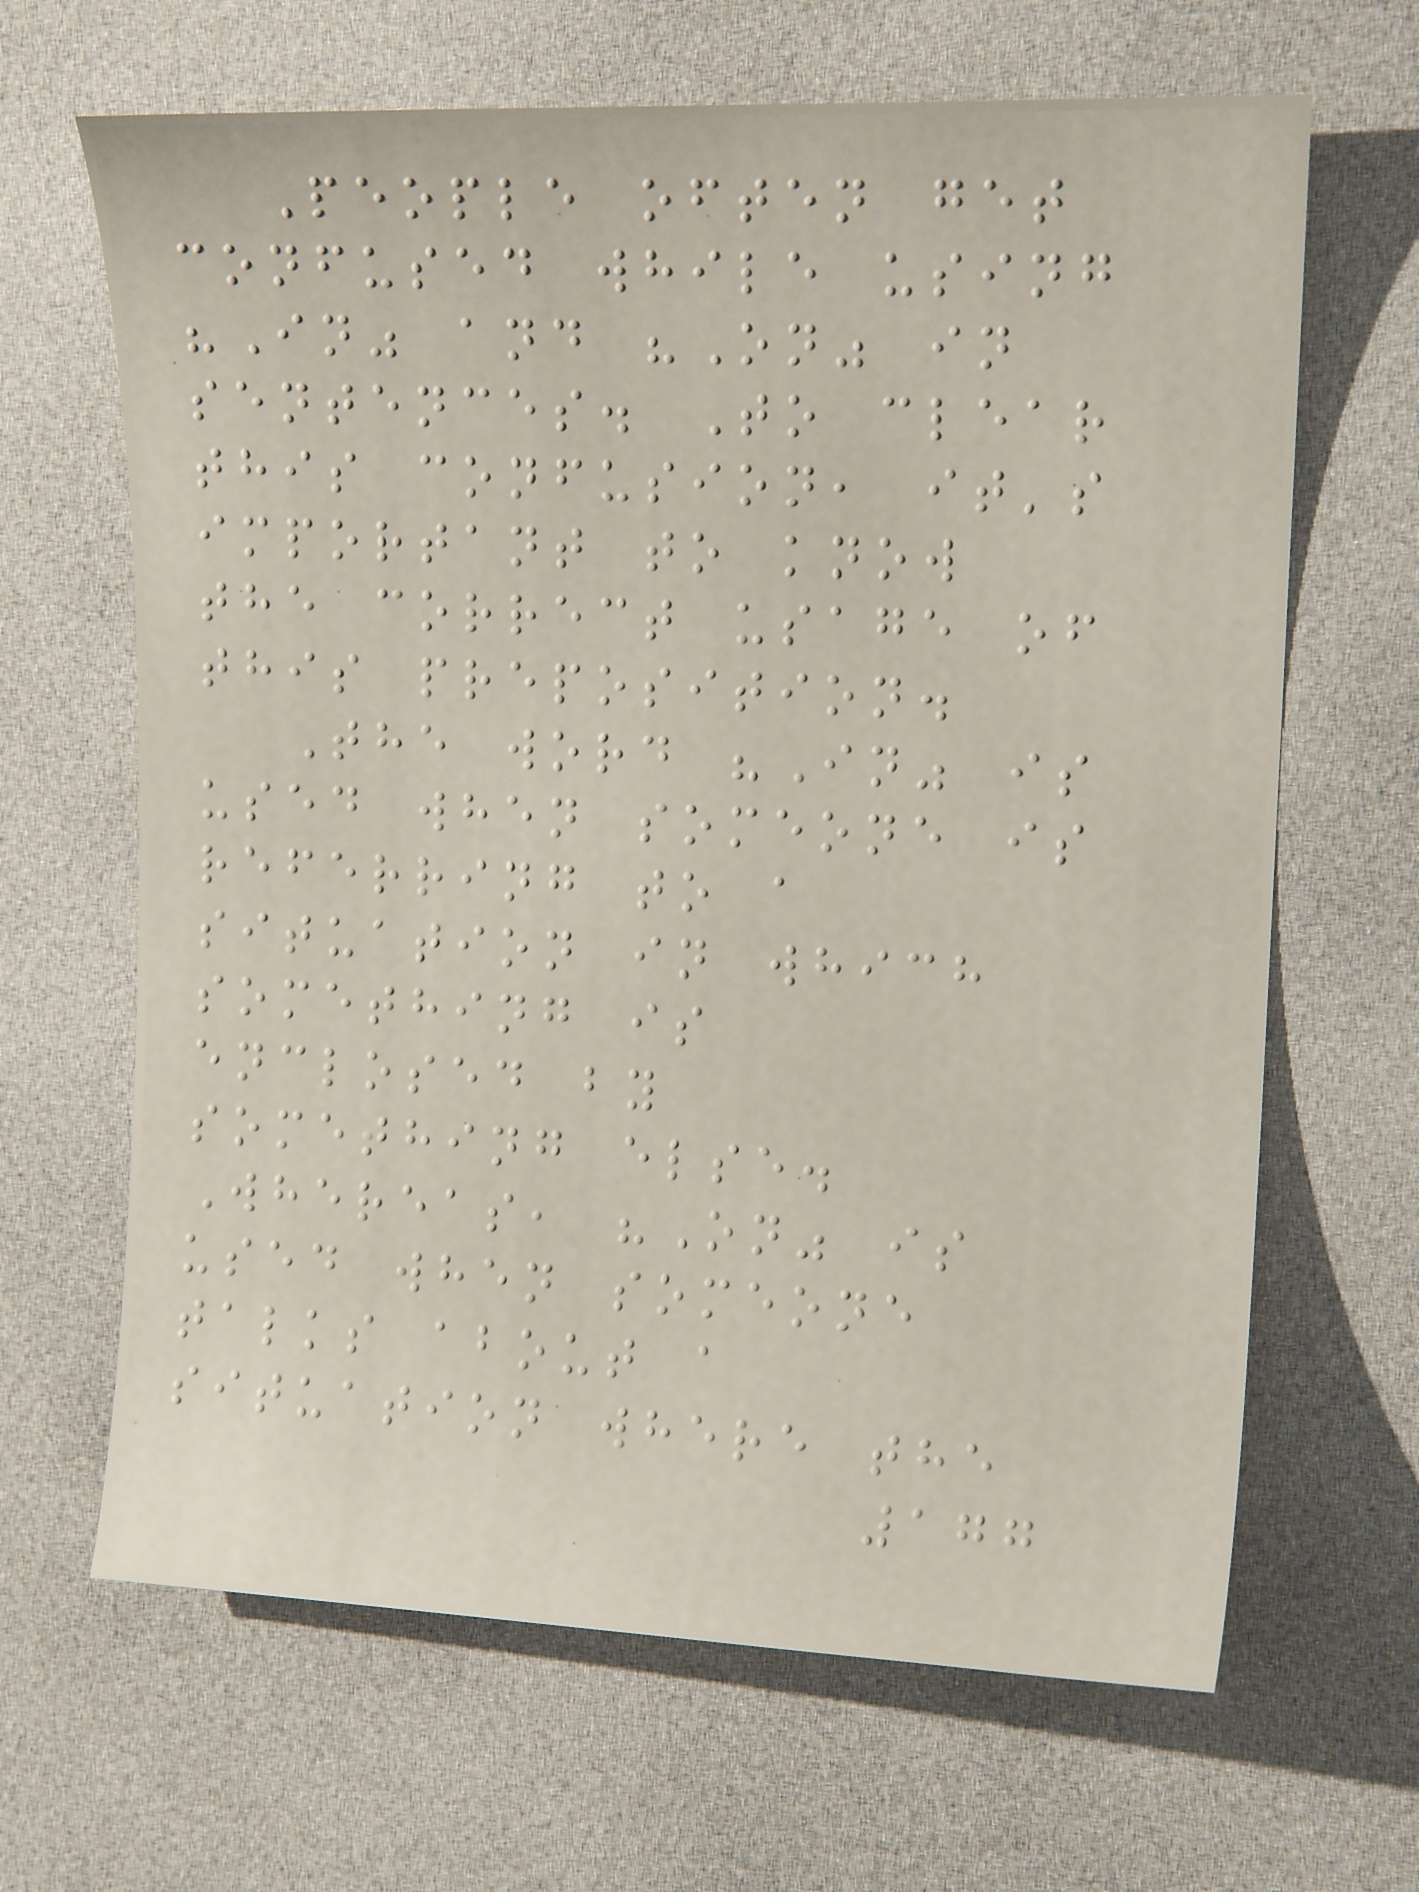People often get
confused while using
"In" and "On" in
sentences. To clear
this confusion, it's
important to know
the correct usage of
this preposition.
The word "In" is
used when someone is
referring to a
situation in which
something is
enclosed by
something else.
Whereas, "On" is
used when someone
talks about a
situation where the
177
